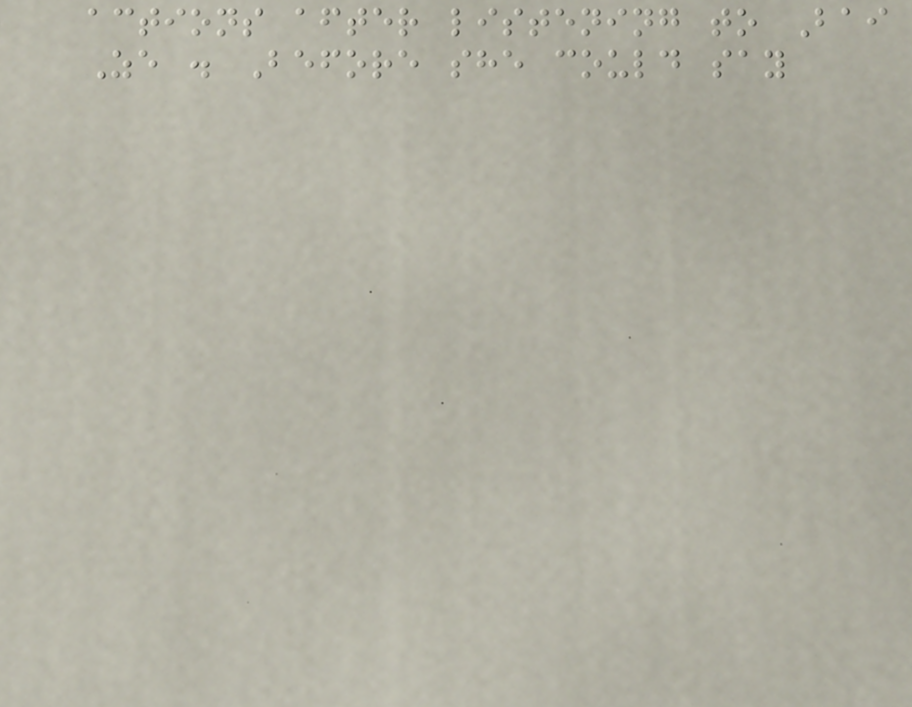actions after listening to Bai
Ze . Before she could say
